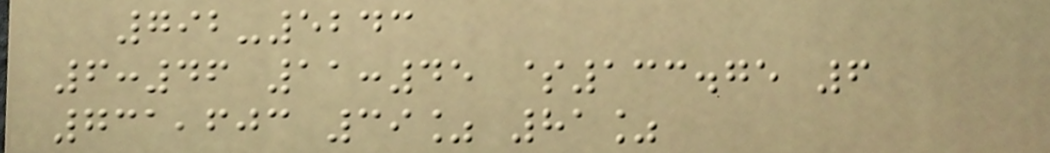792-5243
6:46 11:45 $133.75 6
731,603 39% 81%
